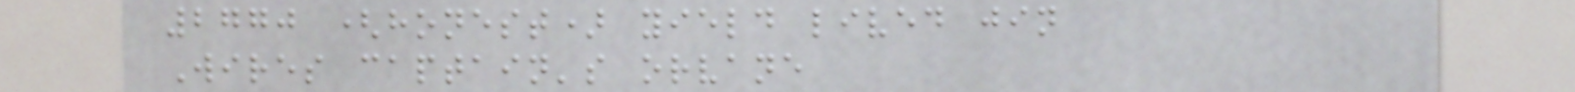2770 (honest) yield lived jin
Wires captain's orvane
